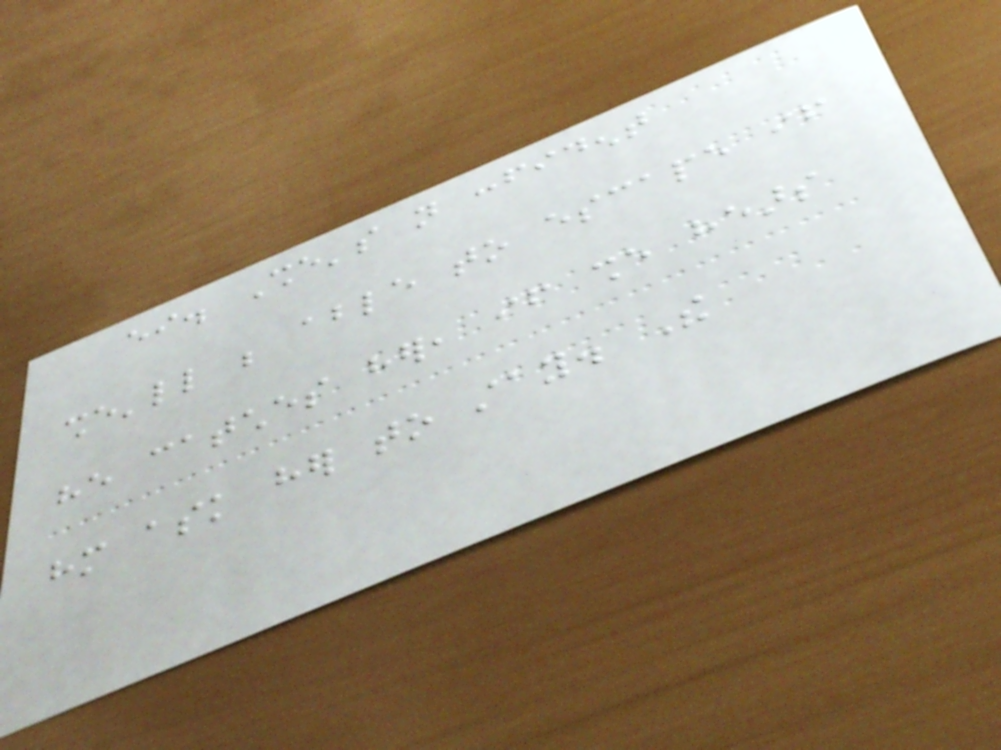either. She's not confident
she'll be able to escape if
he catches her, if she hears
him ask her to stay. The
